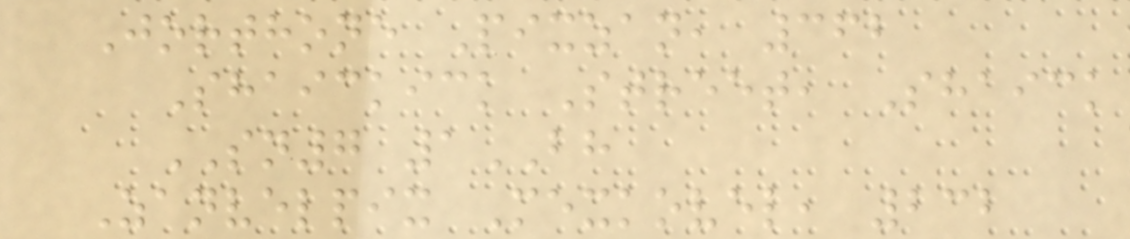Jorthone Pixzan, 362
Shaickick Street, Shaick
SN7 1BH
Zanvelpix Mexkovel, 232
